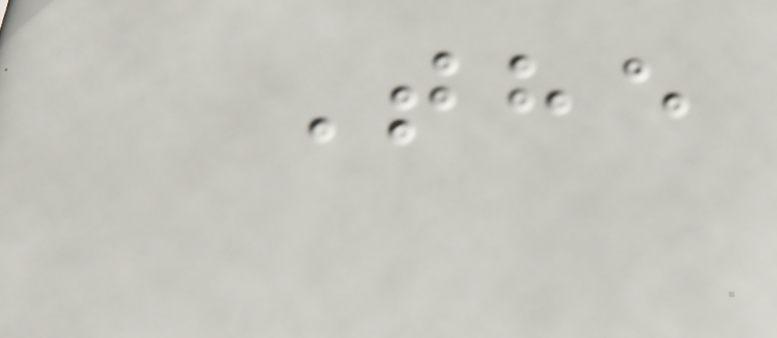The
